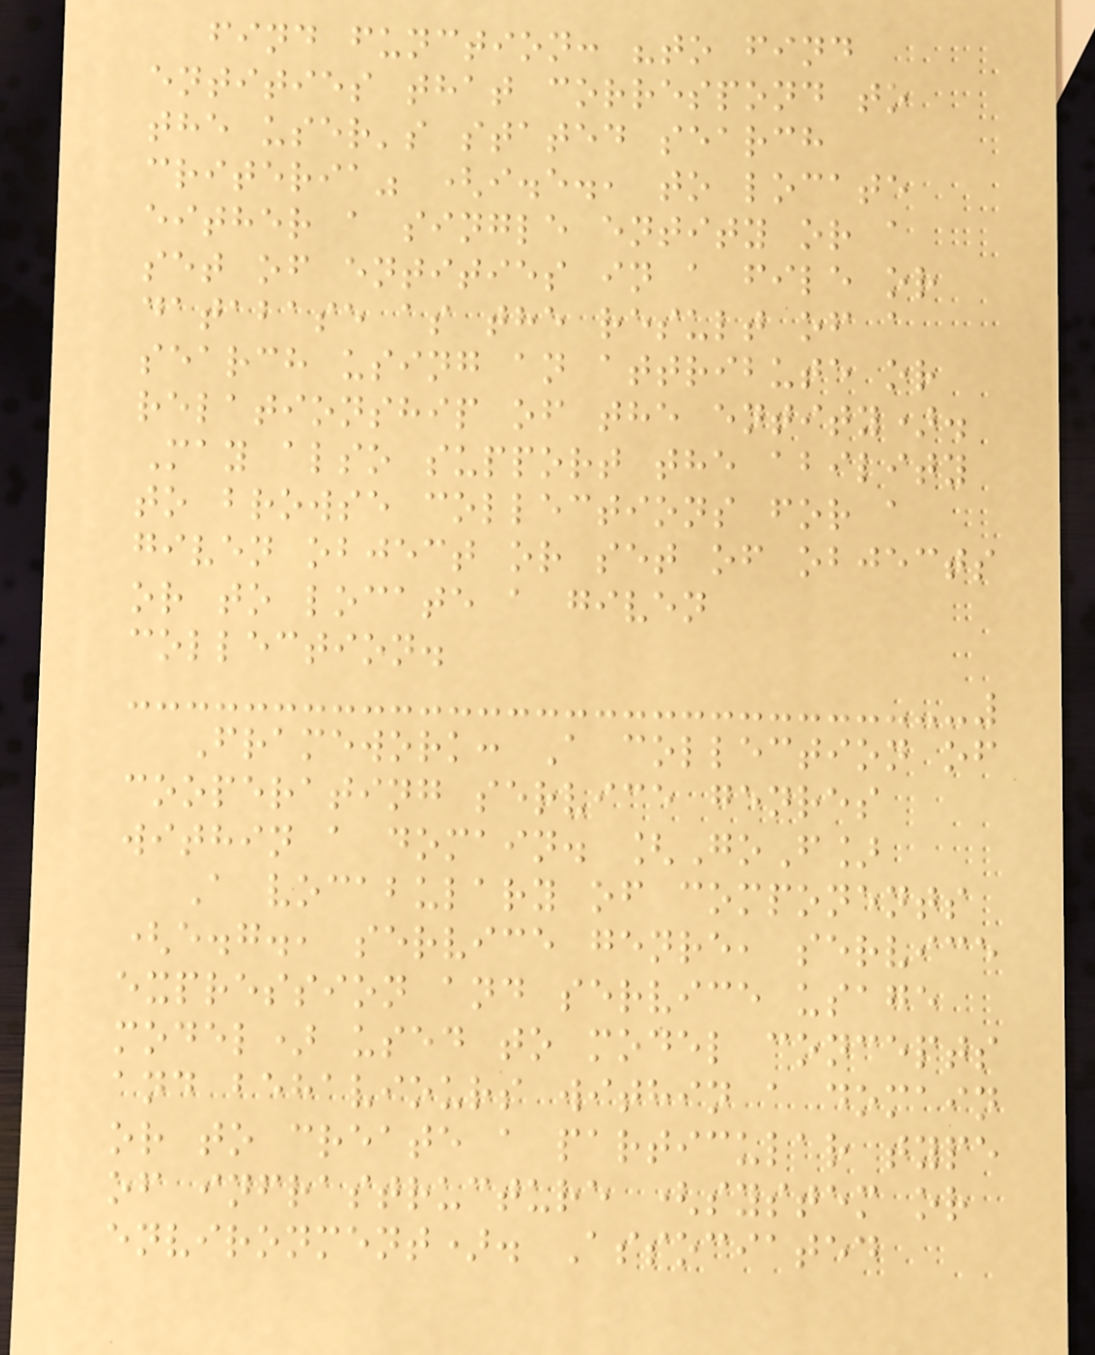find function: "to find
entities that correspond to
the user's stated search
criteria" (i.e., to locate
either a single entity or a
set of entities in a file or
database as the result of a
search using an attribute or
relationship of the entity).
May also support the ability
to browse collections for a
given object or set of objects
or to locate a given
collection.
Framework: A collection of
cooperating service genres
within a domain. [GoF]
A vocabulary of components
(e.g., service genre, service
expression and service usage
model) used to model concepts
and behaviours within a domain
or to create a particular type
of infrastructure (system or
environment). Associated
